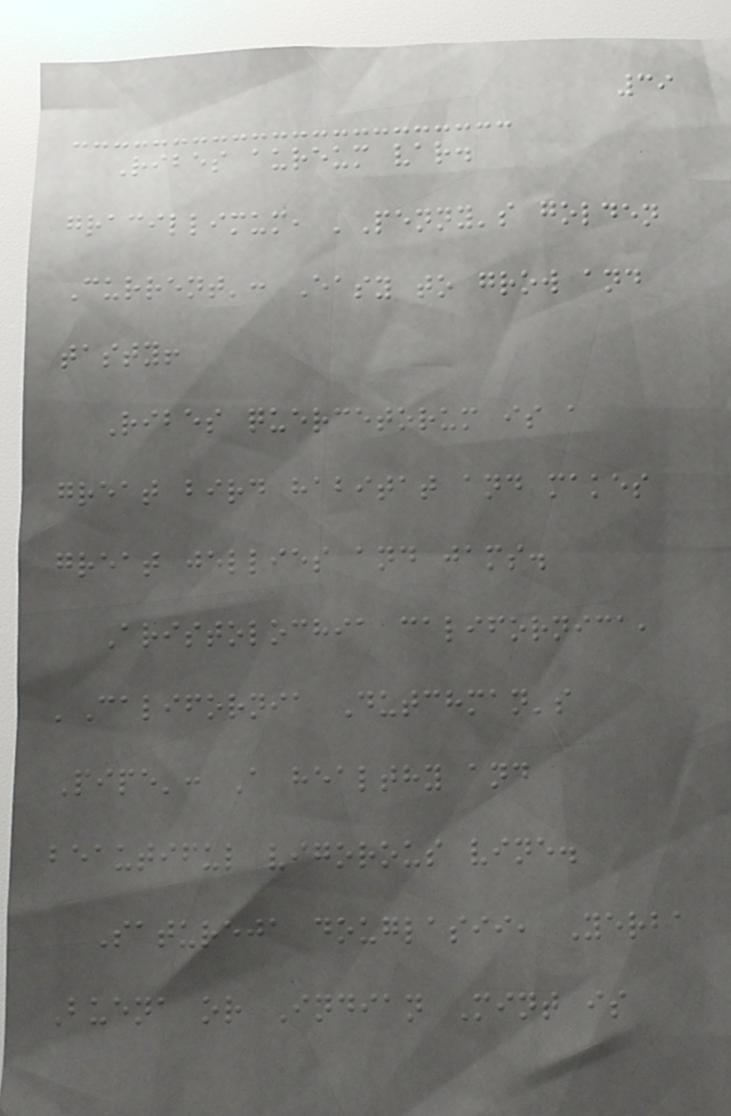39
Ribes aureum var.
gracillimum, 'Penny's golden
Current': Easy to grow and
tasty!
Ribes quercetorum is a
great bird habitat and makes
great jellies and jams.
Aristolochia californica,
'California Dutchman's
Pipe': A healthy and
beautiful vigorous vine.
Satureja douglasii, Yerba
Buena or Indian Mint is
